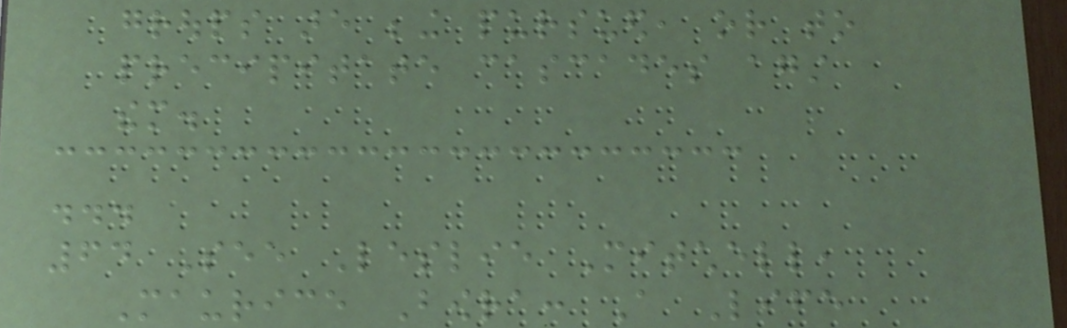groups are being pursued, or to
precipitate cascades against
them.
...
64 See Leslie Mitchell,
Maurice Bowra: A Life
